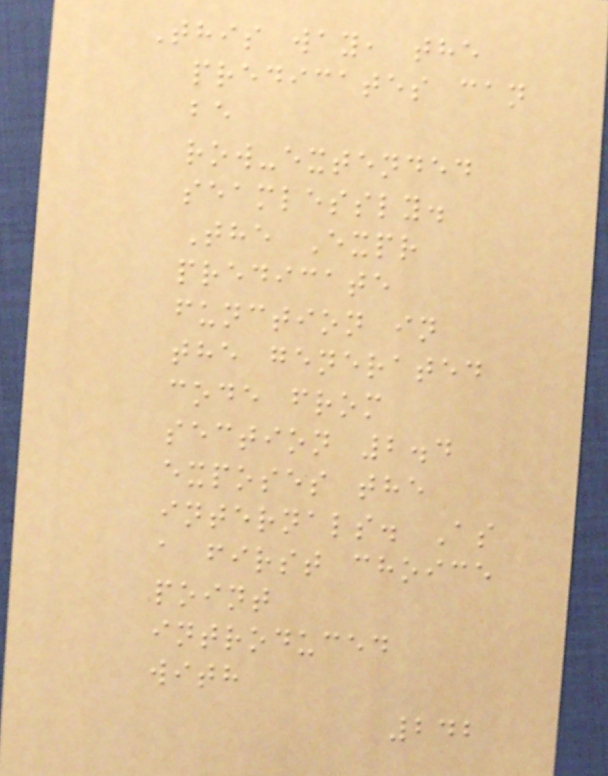This way, the
predicates can
be
row-extended
seamlessly.
The Expr
predicate
function in
the generated
code from
section 2.4
exposes the
internals. As
a first choice
point
introduced
with
242
